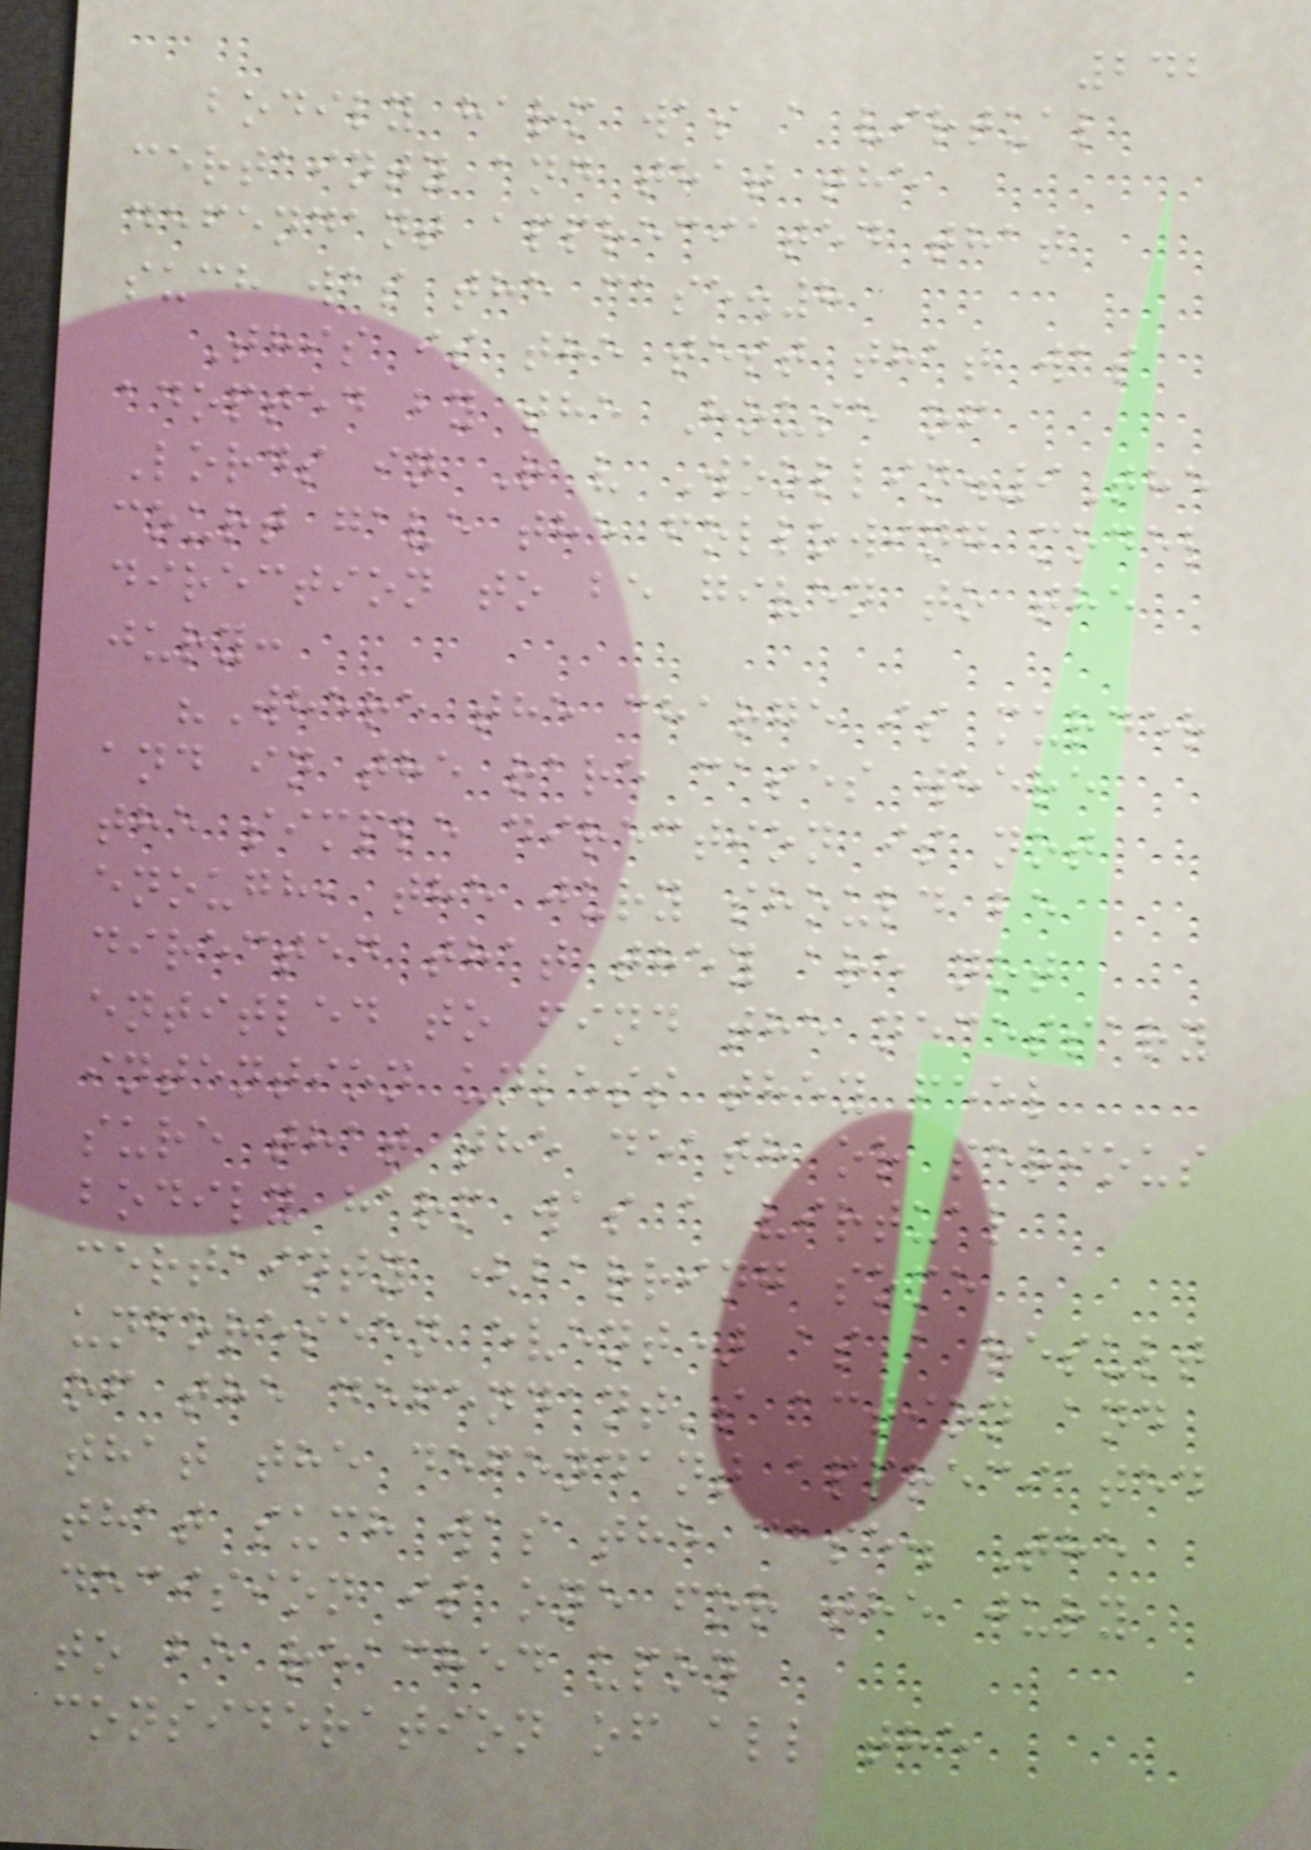242
bodily harm was a virtual
certainty and that the
defendant appreciated that
such was the case.8
This is the test that was
adopted by the House of
Lords in R v Woollin.9The
court gave the following model
direction to be given to the
jury:
"Where the charge is murder
and in the rare cases where
the simple direction is not
enough, the jury should be
directed that they are not
entitled to find the necessary
intention unless they feel
sure that the death or serious
bodily harm was a virtual
certainty (barring some
unforeseen event) as a result
of the defendant's action and
that the defendant appreciated
that such was the case. The
decision is one for the jury
to be reached upon
consideration of all the
